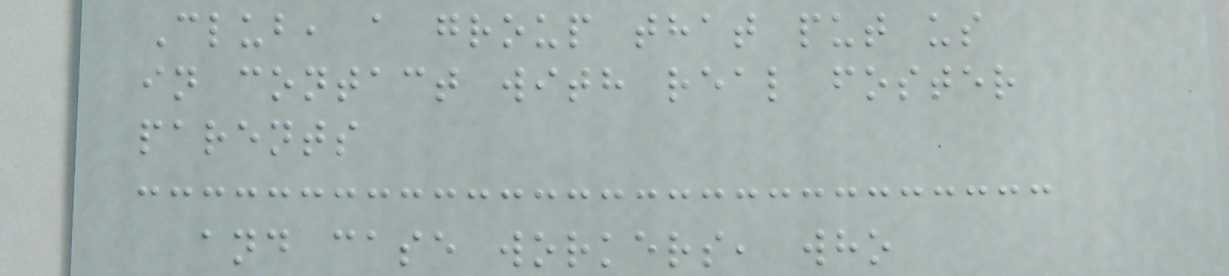Club, a group that put us
in contact with real foster
parents
and case workers, who
